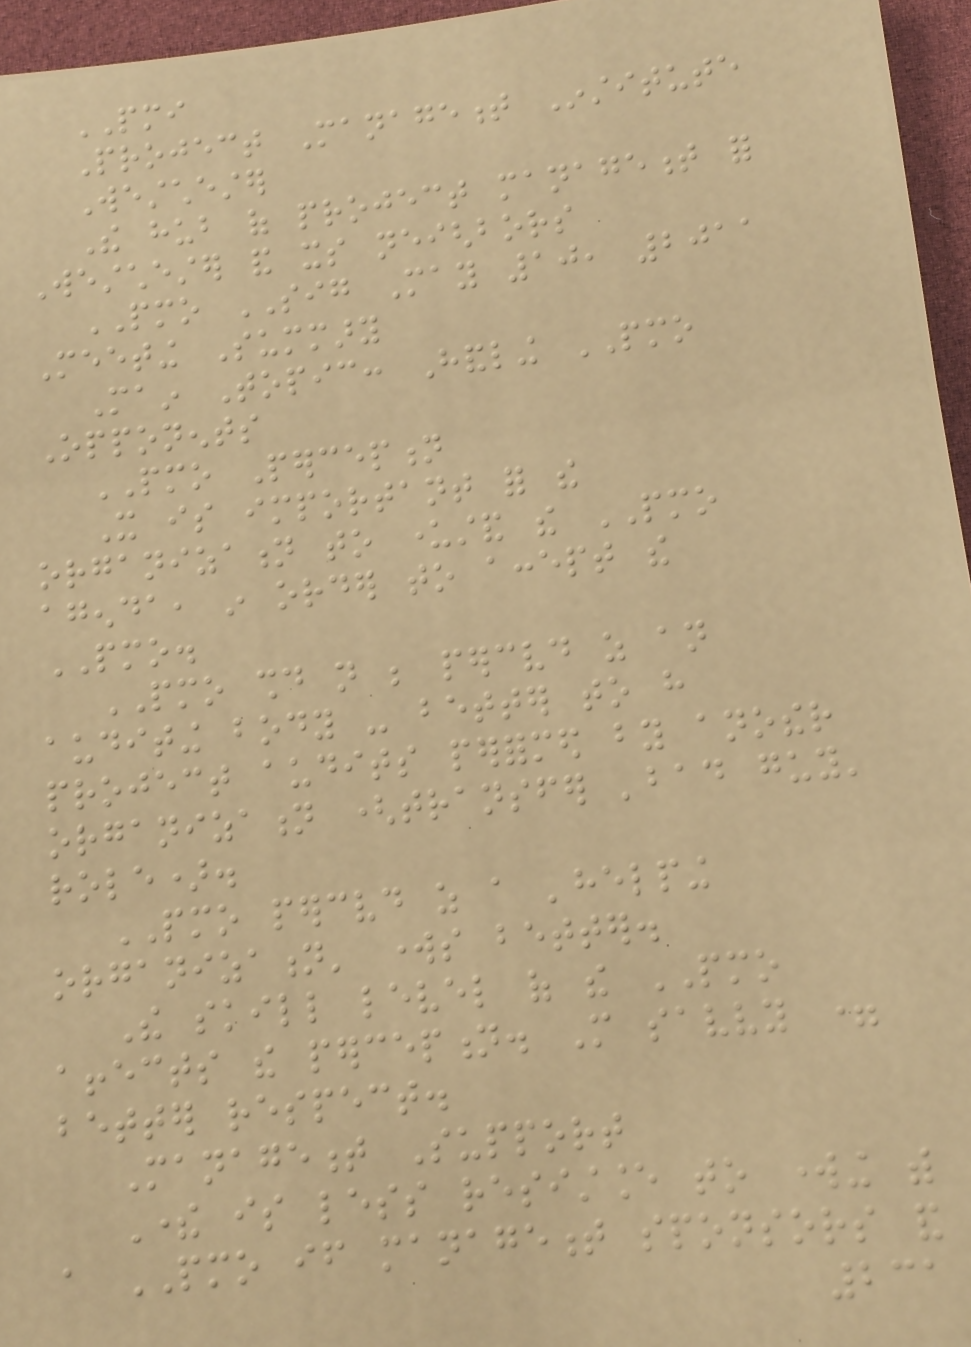PMI
Project Management Institute
Westchester
The hub of project management for
Westchester and its neighbors
PMO SIG May 10, 2011
Meeting Summary
Main Topic: Handling PMO
Opponents
PMO Perception
It is important for the
organization to understand the PMO
agenda, in order to accept the
PMO.
PMO should not be perceived as an
auditing body - better to have
project audits performed by another
organization (transfer 'bad guy'
role).
PMO perceived as a 'helping
organization' works better.
The skill level of the PMO
affects the perception. More savvy =
better respect.
Management Support
There is less resistance to working with
a PMO if management sponsors and
231
